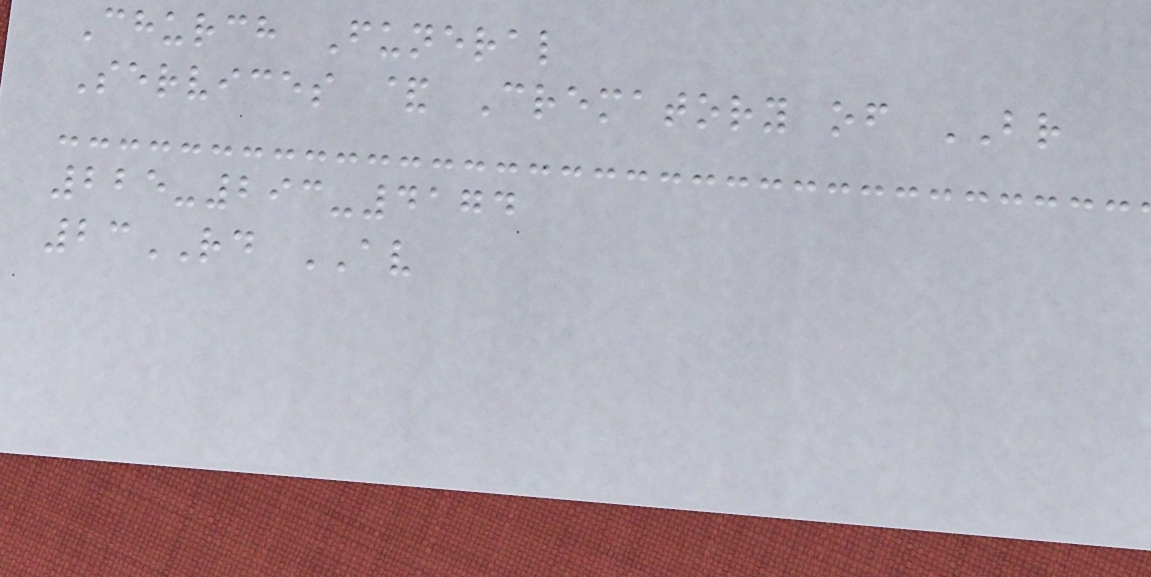Church Funeral
Services & Crematory of BR
225-293-4174
23RD AV
